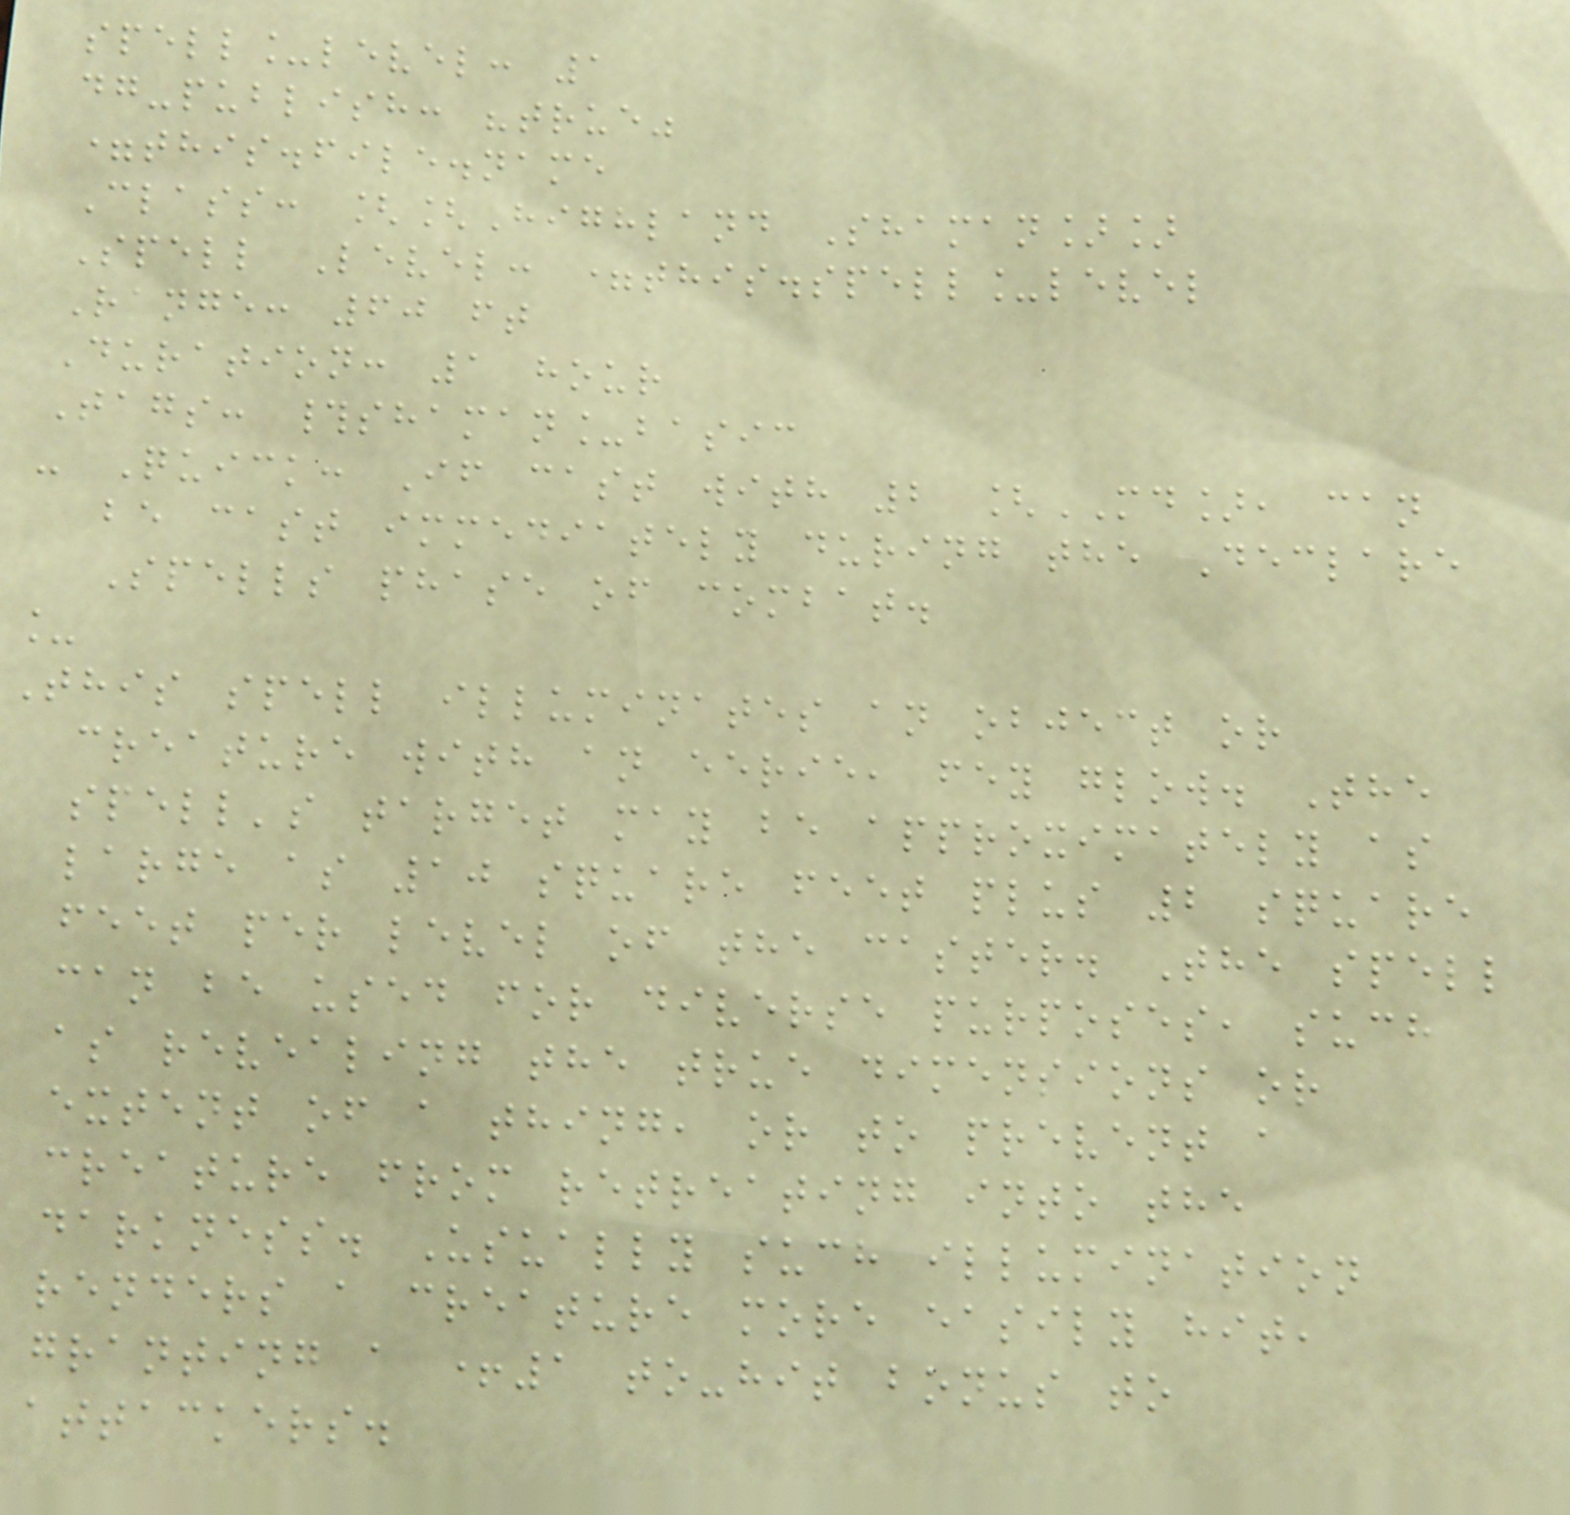spell_level: 1
dg-publish: "true"
=this.file.name
Class: [[Highland Shaman]]
Spell Level: =this.spell_level
Range: 60 ft
Duration: 1 hour
Tags: #shaman_basic
- Quick: If cast with 2 [MD], can
be cast immediately during the Declare
Spells phase of combat.
_
This spell illuminates an object or
creature with an eerie, fey glow. The
spell's target may be approximately as
large as 10 square feet plus 2 square
feet per level of the caster. The spell
can be used for diverse purposes, such
as revealing the true dimensions or
extent of a thing, or to prevent a
creature from retreating into the
darkness. Usually such illumination
renders a creature more easily hit,
granting a +1 to-hit bonus to
attackers.
